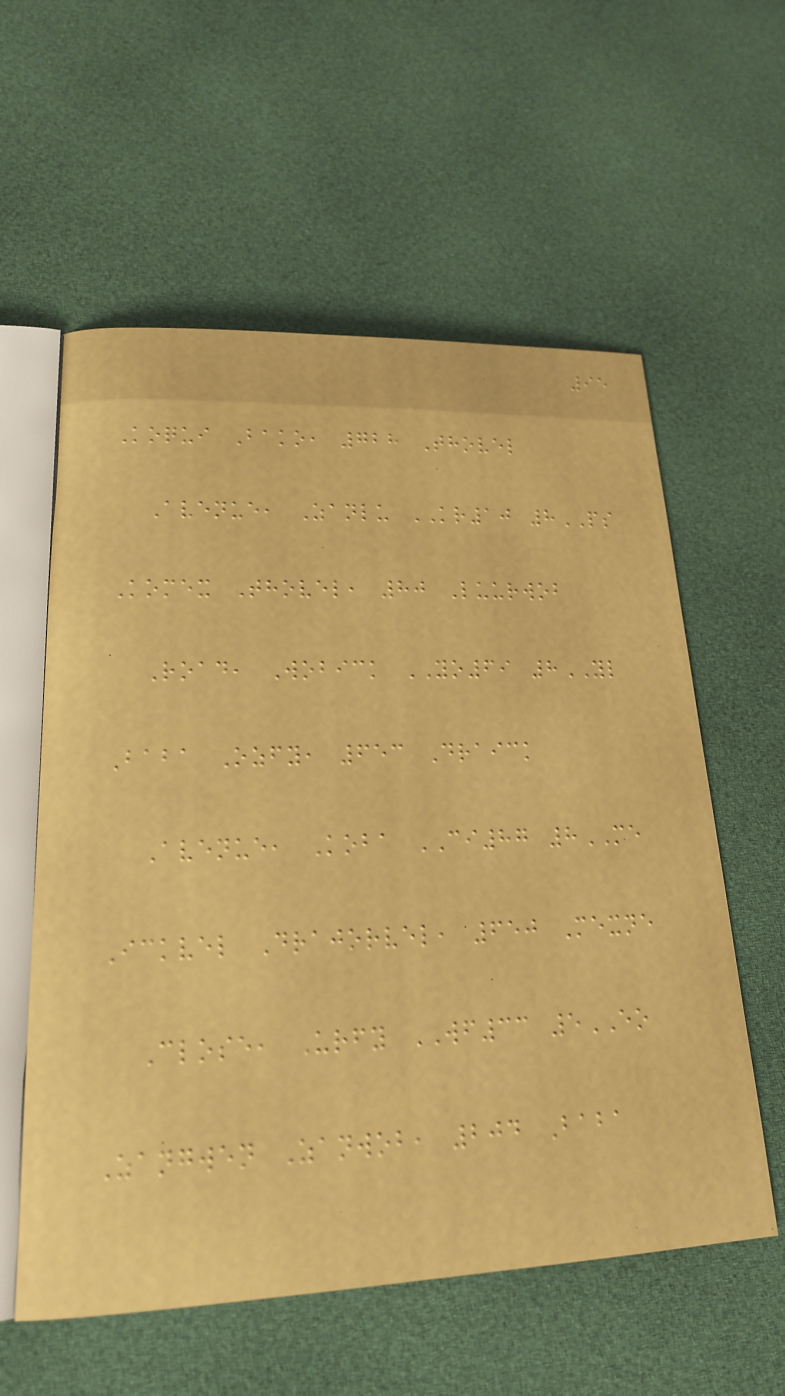95
Koqui Bako, 728 Thovel
Avenue, Zanlu KR10 8PS
Komex Thovel, 80 Luurwob
Road, Wobick YO69 8YL
Baba Ozfy, 653 Draick
Avenue, Koba CI87 8ME
Ickvel Drajorvel, 650 Mexne
Close, Urfy WF33 5EO
Zangwen Zanwob, 204 Baba
